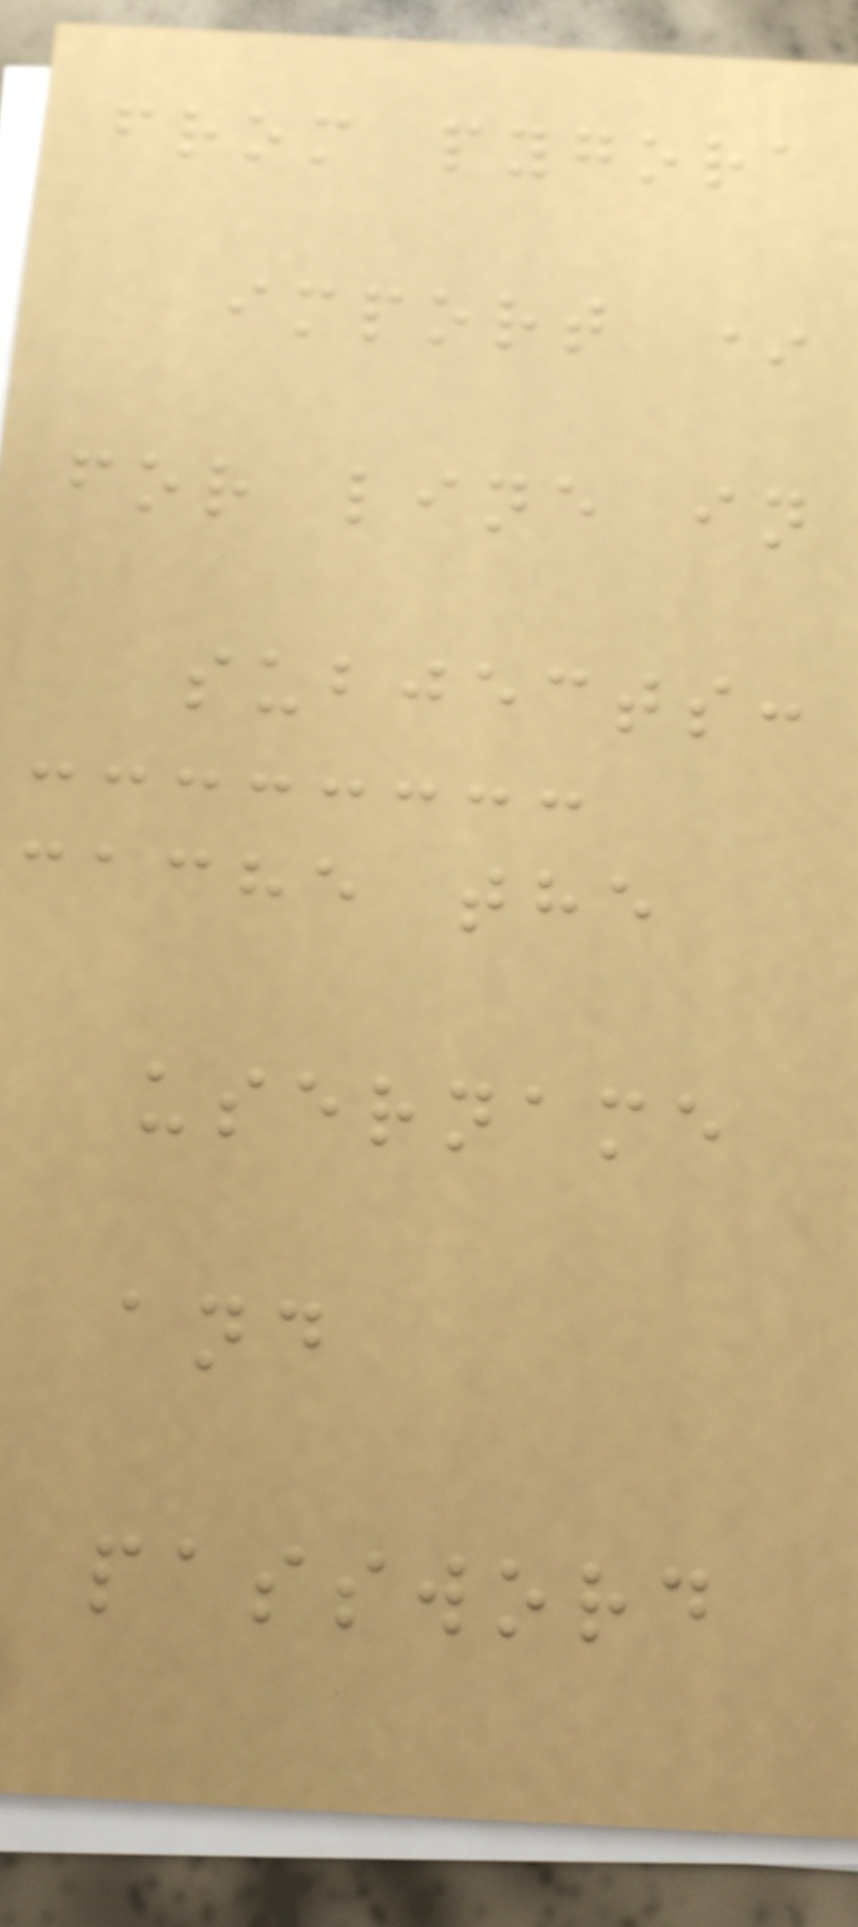from pygora
import *
for line in
subjects:
cache the
username
and
password
